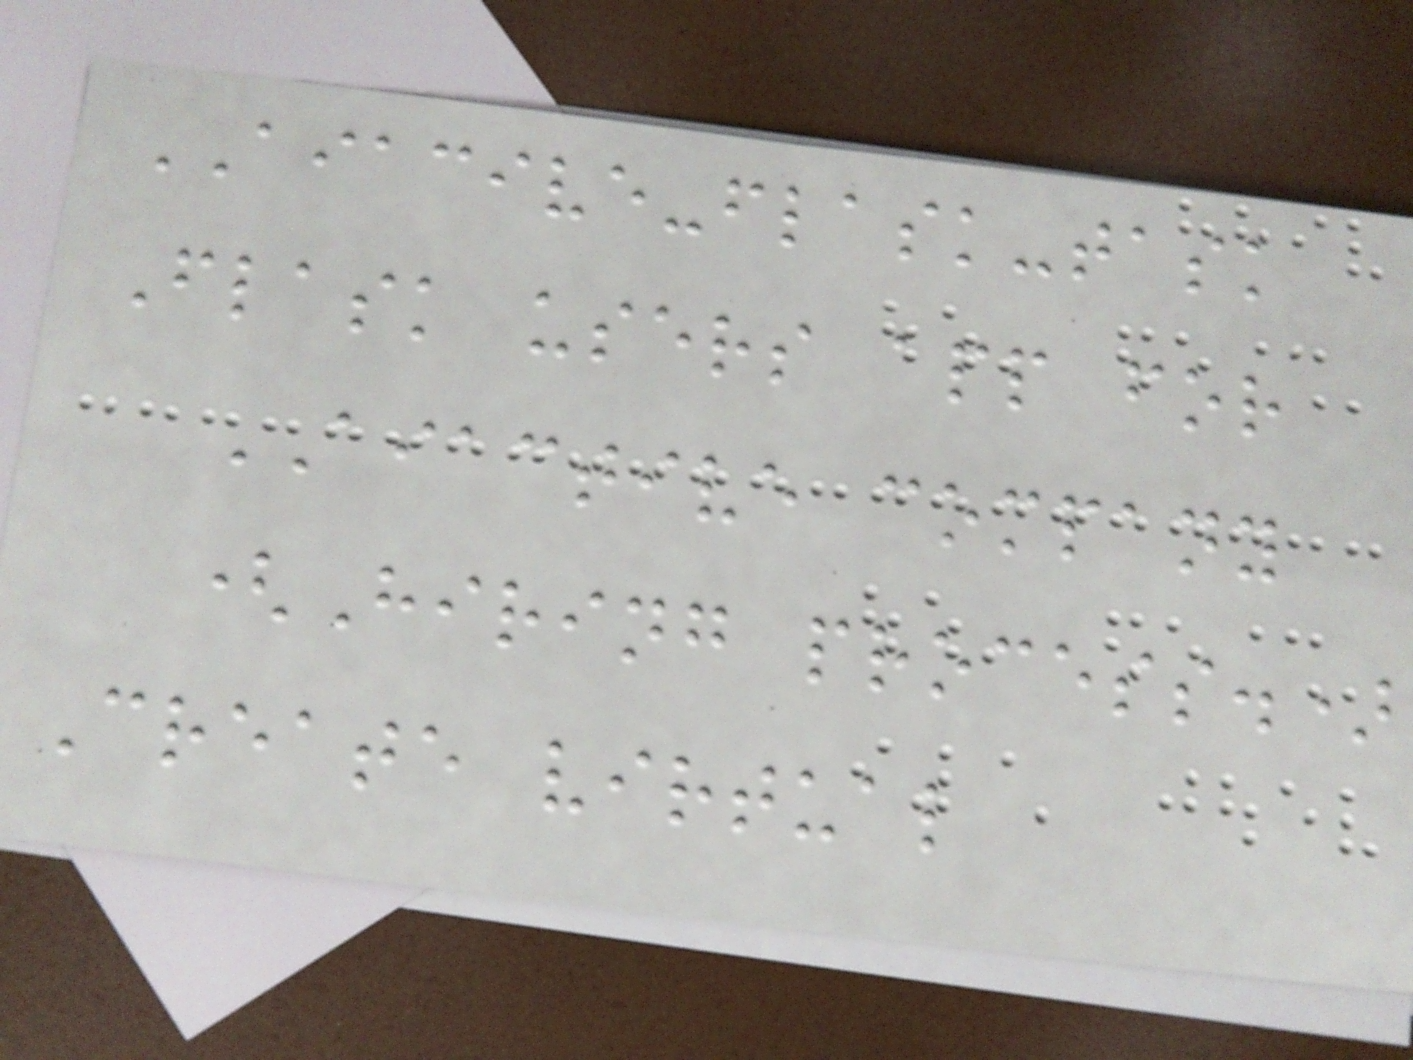AIACIVE-flask-task
Flask users app for
AIACTIVE company
(Hiring process.)
Create virtual
